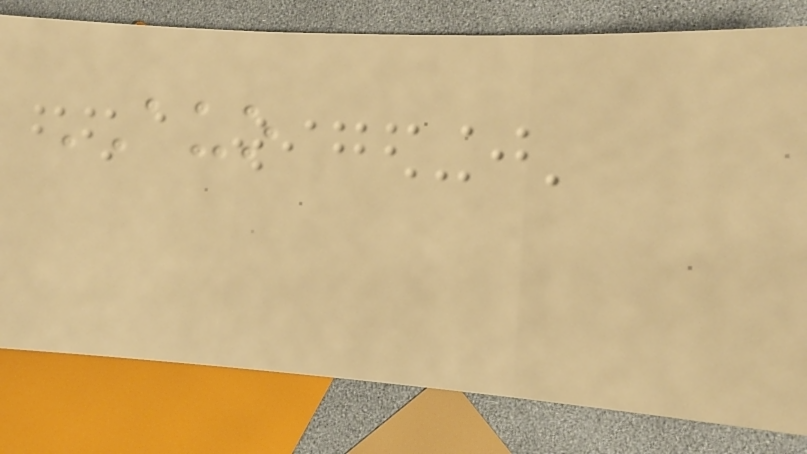AUO
